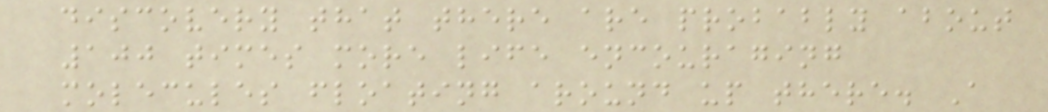discovery that there are probably about
100 times more life encouraging
molecules floating around up there. A
